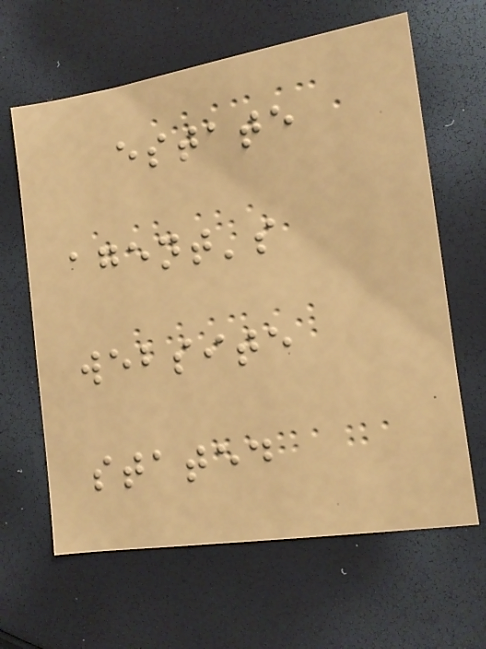estate
agent's
website
stated
